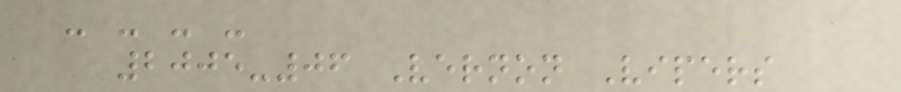- - - -
2005-06 Vernon Vipers
